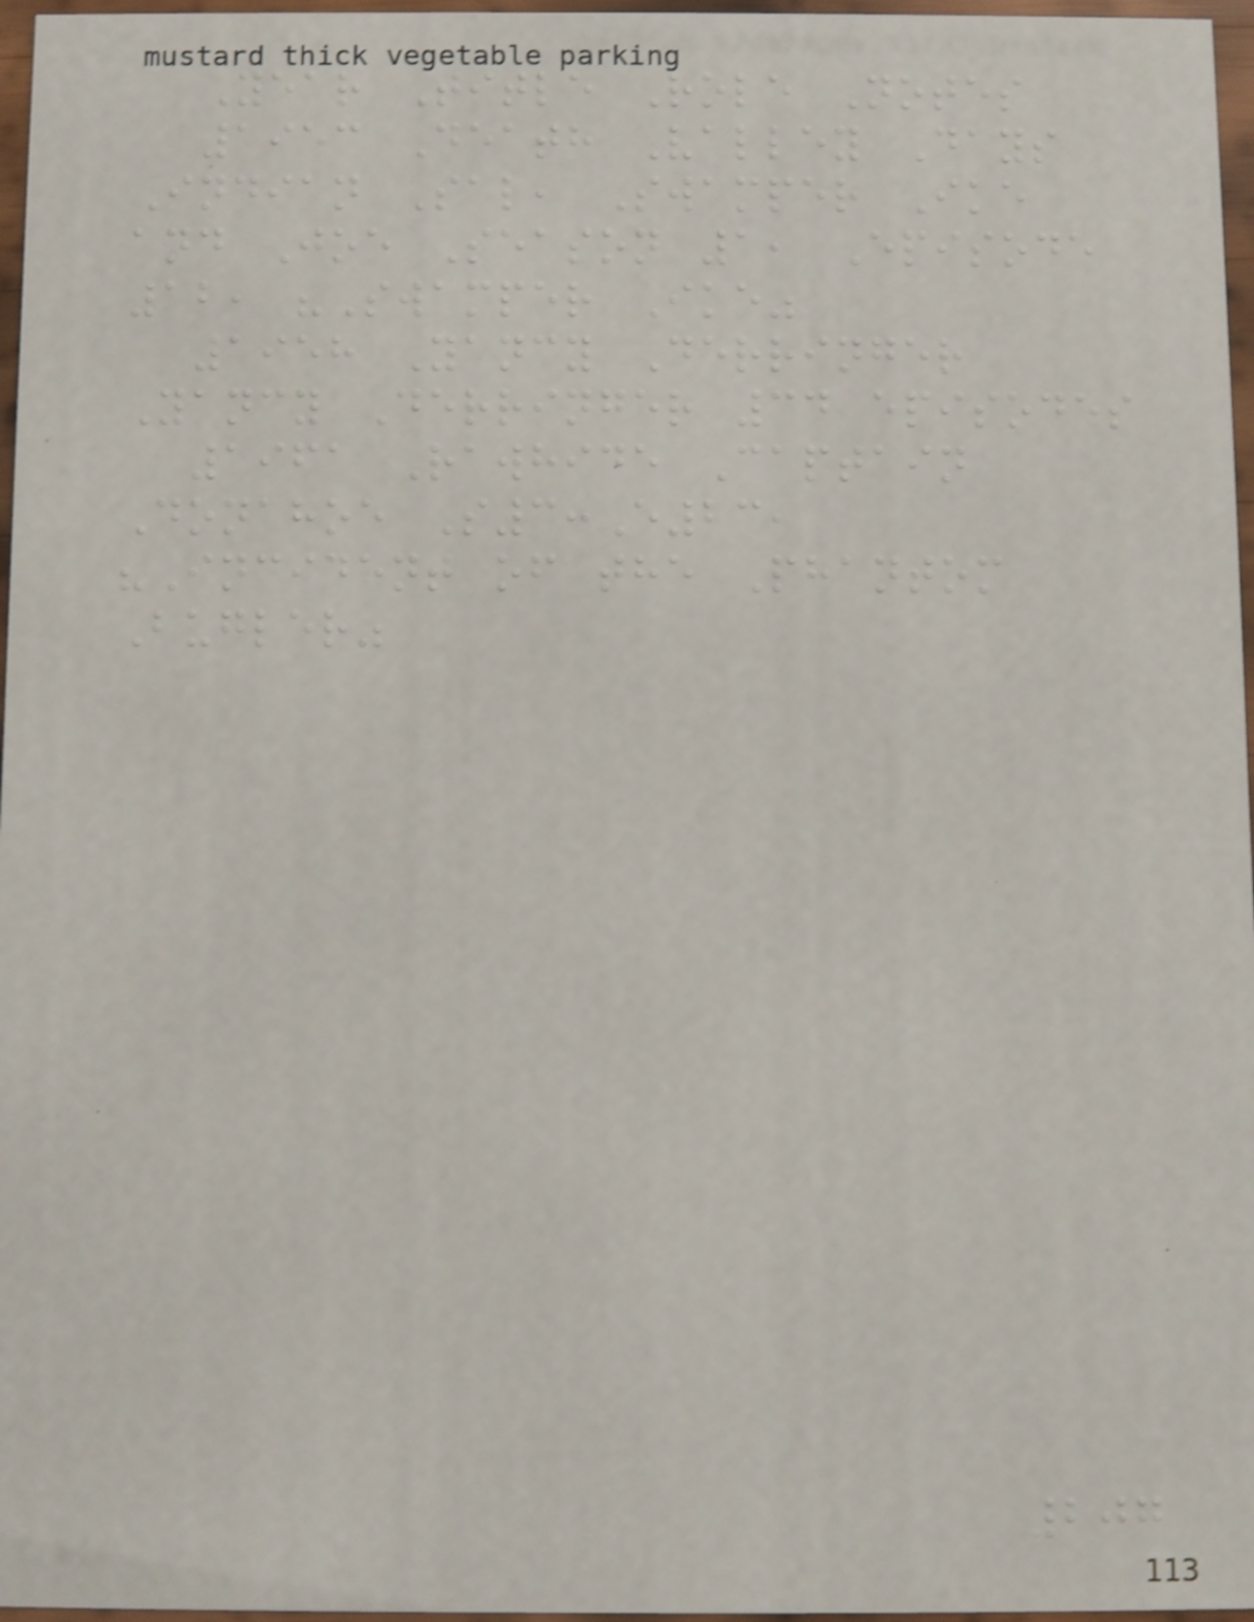Year Title Role Notes
1953 Death Valley Days
Indian Sal, Swamper Ike
and Joe Season 1, Episode
12, "Swamper Ike"
1958 Yancy Derringer
Yancy Derringer 34 episodes
1961 Rawhide Captain
Donahoe S3:E23,
"Incident of the Phantom
Bugler"
207
